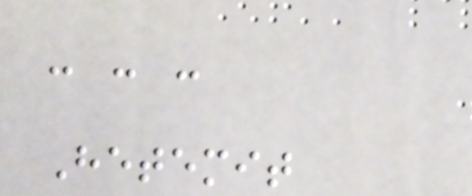- - -
Hetemit
